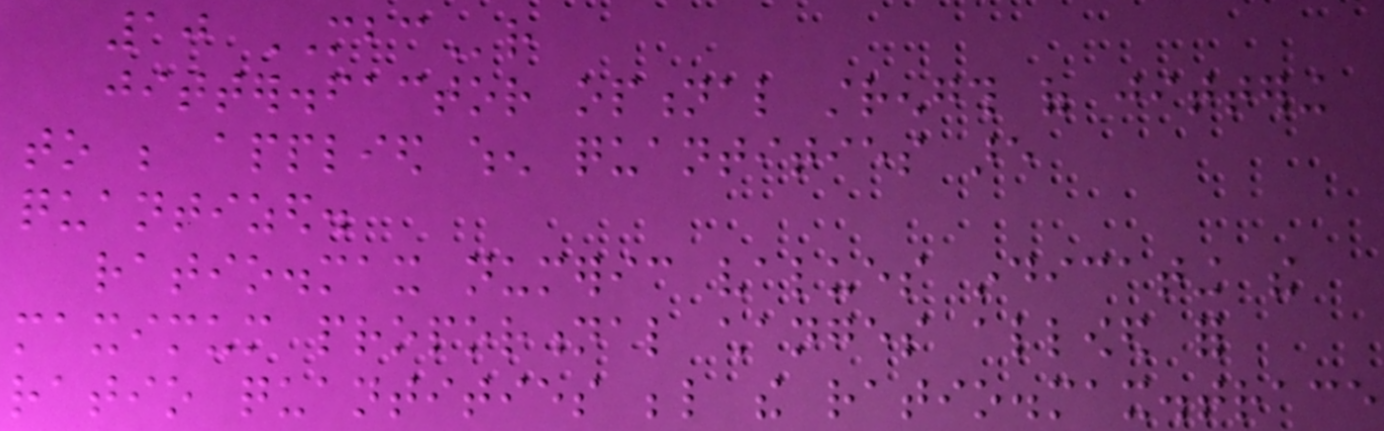10 MBCr
jitter.factor optional strength of jittering
to be applied when quantities are
quantized.
ratio.max numeric values indicating the
maximum proportional changes allowed for
ratio quantities below the ratio.max.trace
